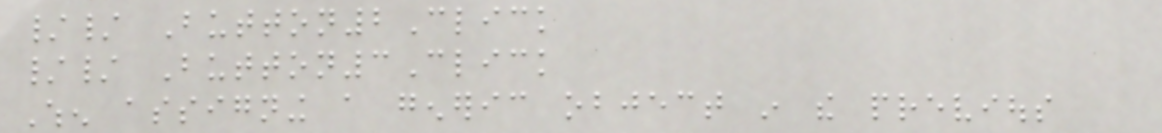// Button2Click
// Button3Click
When assigning a generic object in the previous
